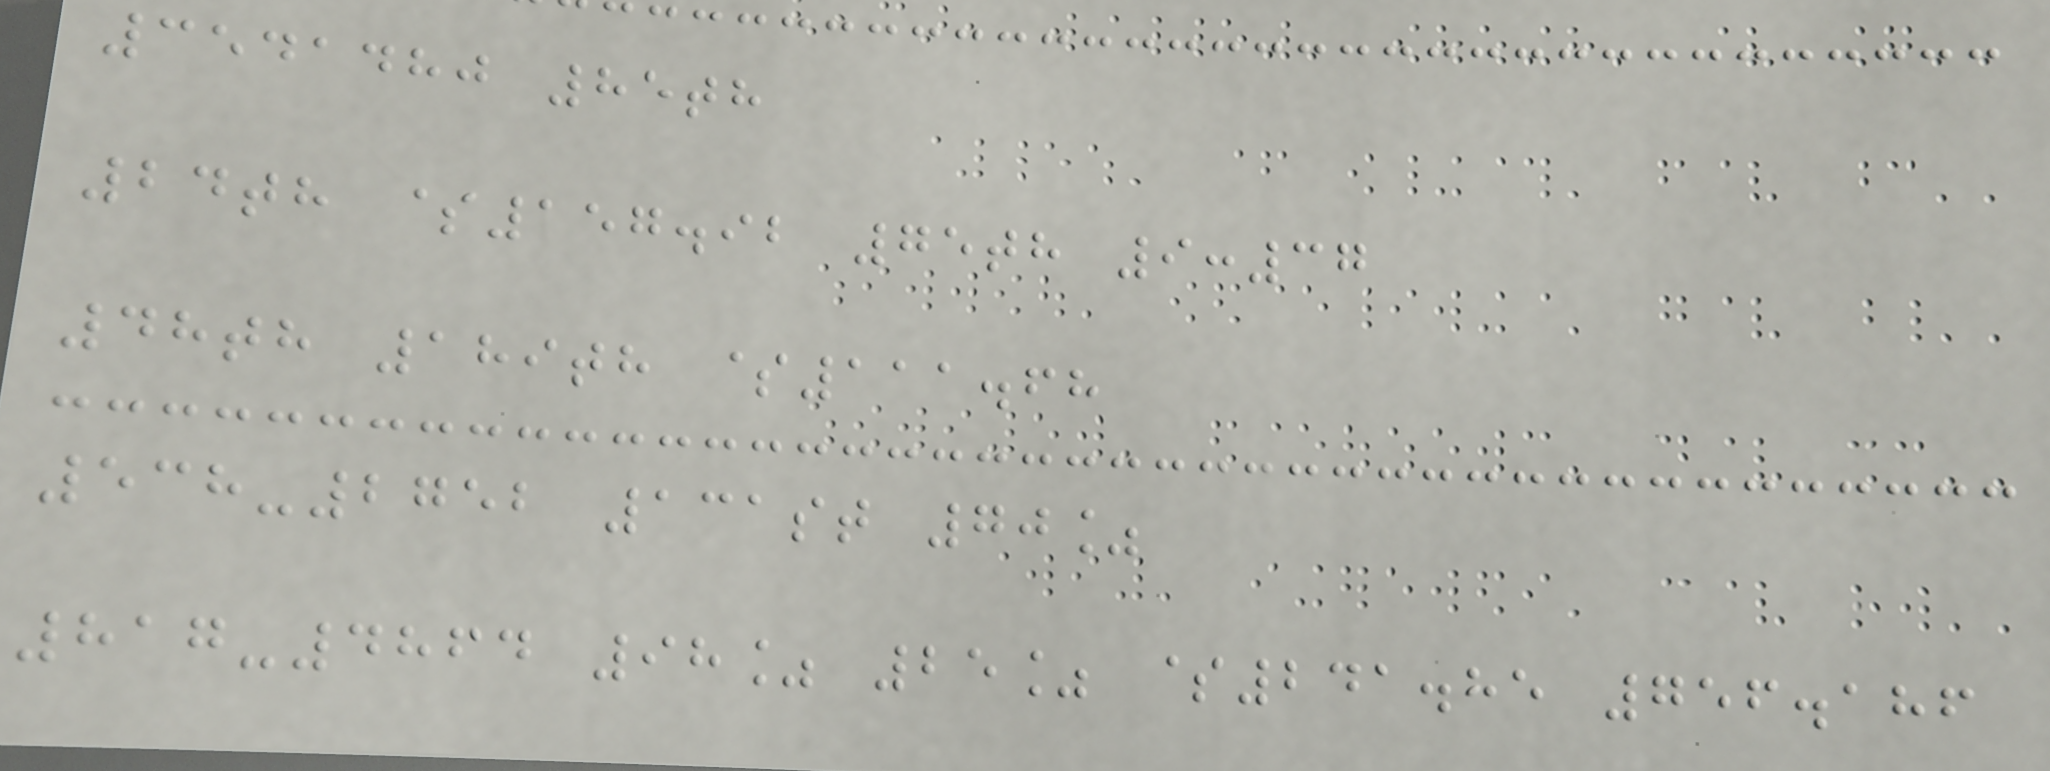3541480 85th
24th $157.92 75th 9:37
48th 189th $111.68
538-2752 131st 70%
817-4864 98% 25% $241.85 756.186
